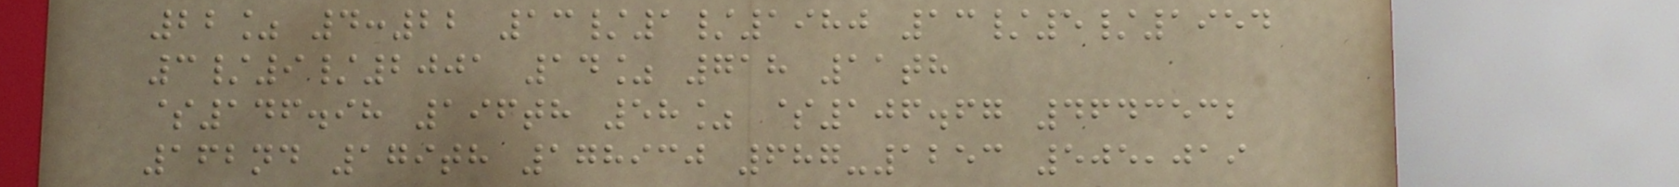22% 4:22 13/1/1980 13/5/1954
3/9/2001 14% 718 11th
$146.98 196th 58% $106.67 4643532
162nd 179th 178930 687-1253 505,019
